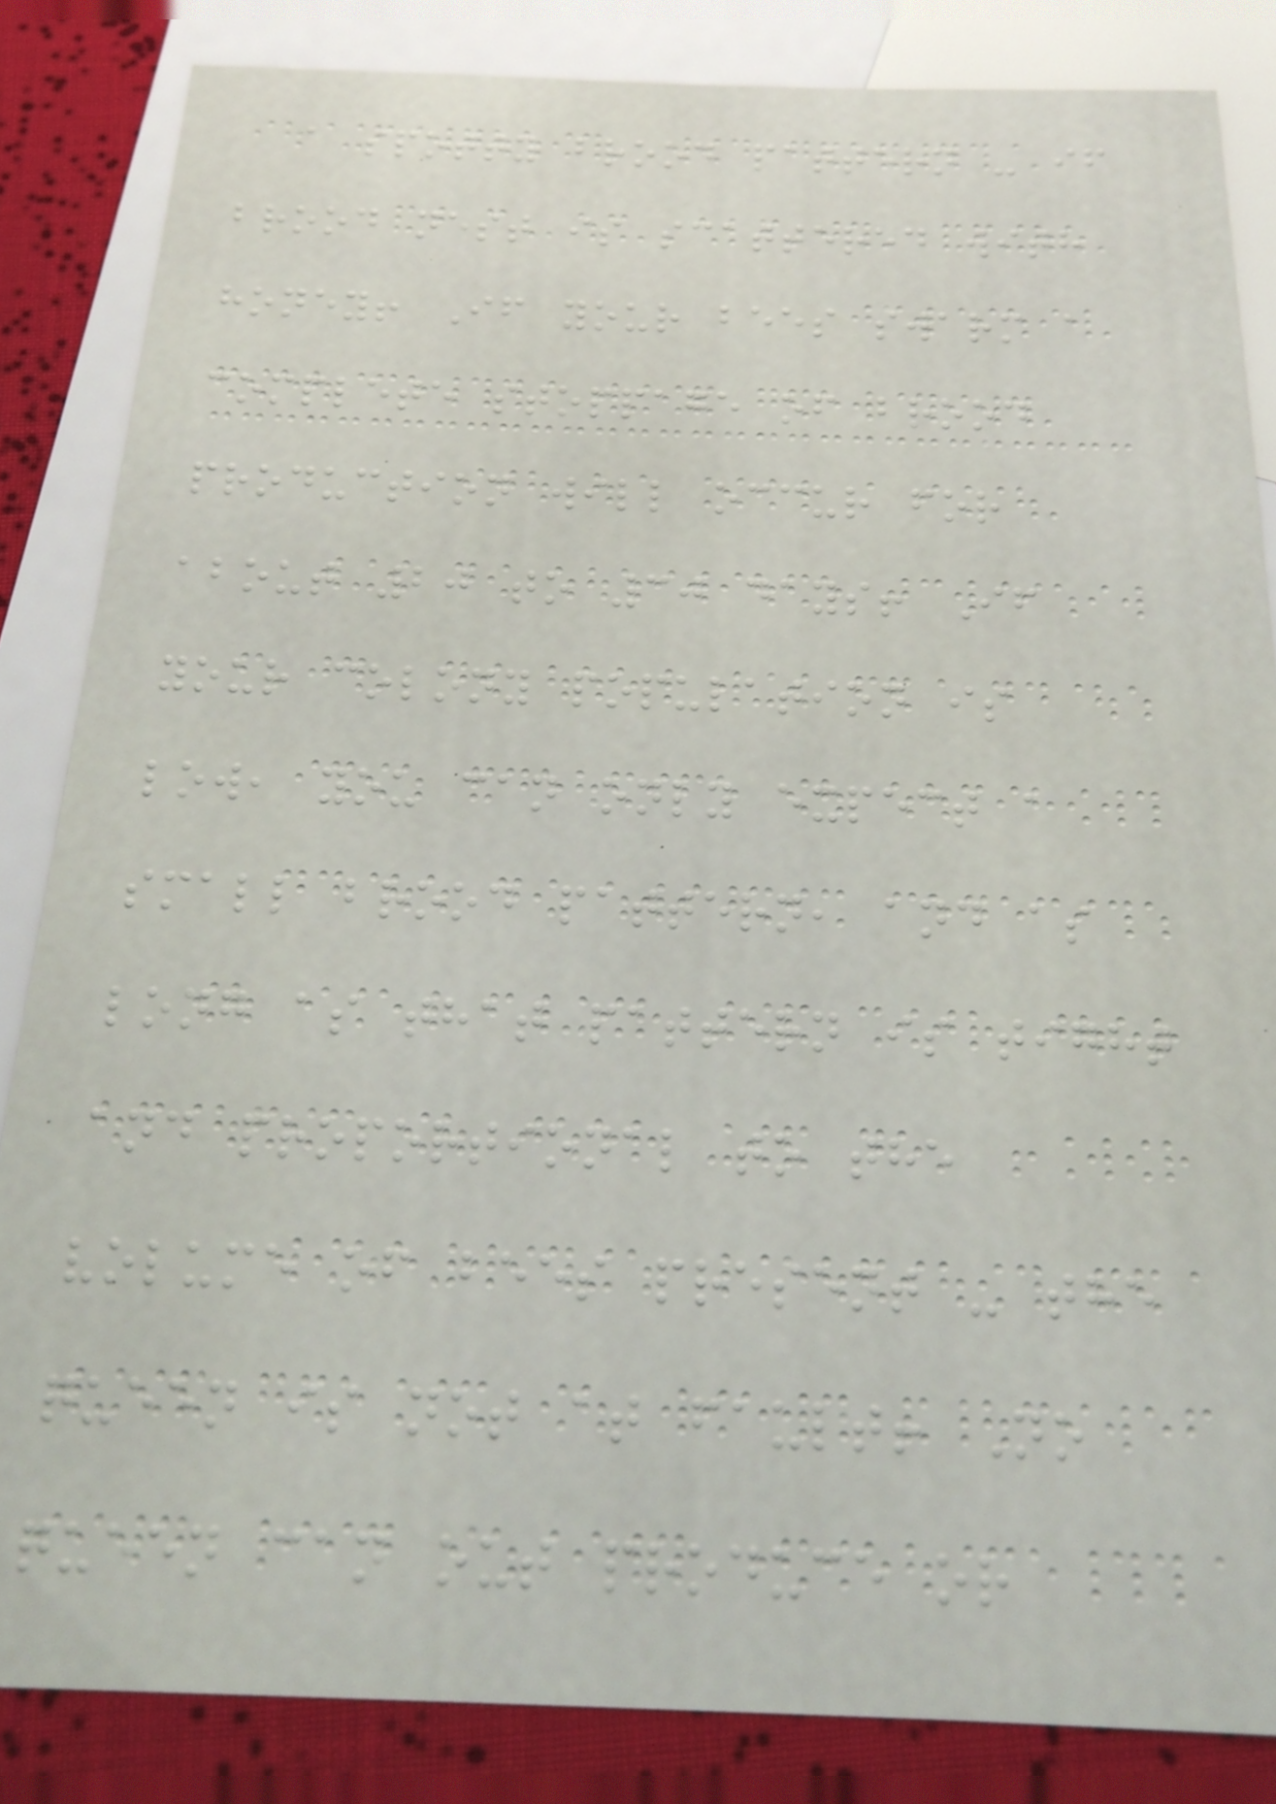a spotty brood pattern - if
brood nest is scattered with
honey! If your bees swarm a
complete stoppage of brood
production will occur for
about 20 to 30 days! If
your colony population is
low, you can only expect a
small brood pattern, and as
long as that pattern is tight
and proportional to the
volume of bees present - the
queen is not at fault! No
queen can out produce or
